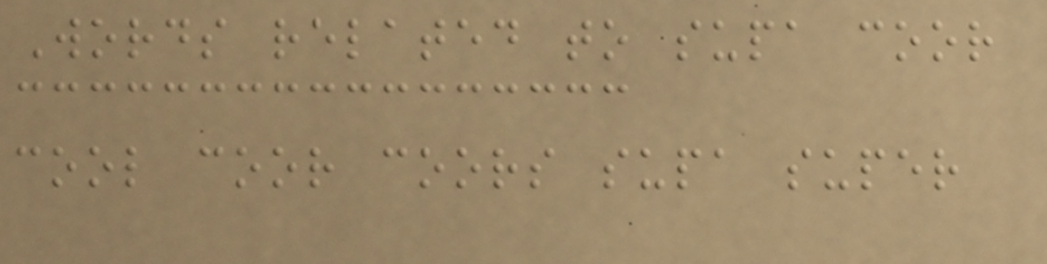Words related to supa coor
cool coor coors supa super
